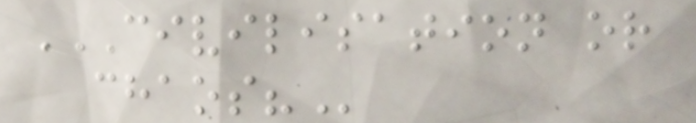CIVILISATION OR
CHAOS?
